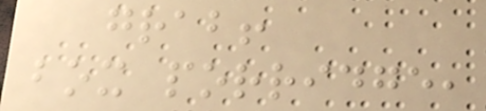grab!
box porridge,
